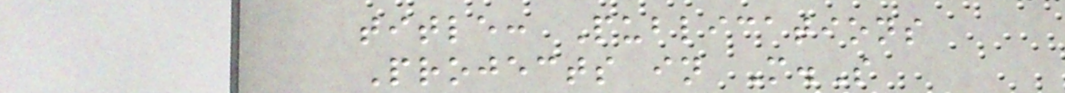title: Publications
Projects in M.S
